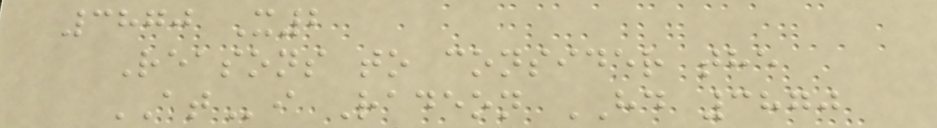3870 X2
Reasons to consider the
ATi Radeon HD 3870
